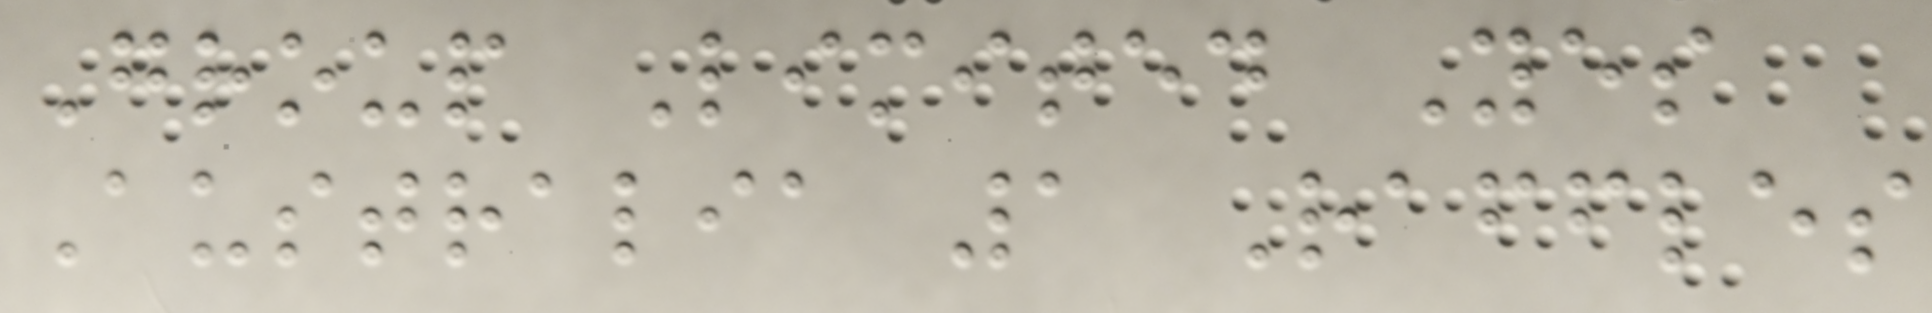Group Limited Yes
Australia 1 Raffles
